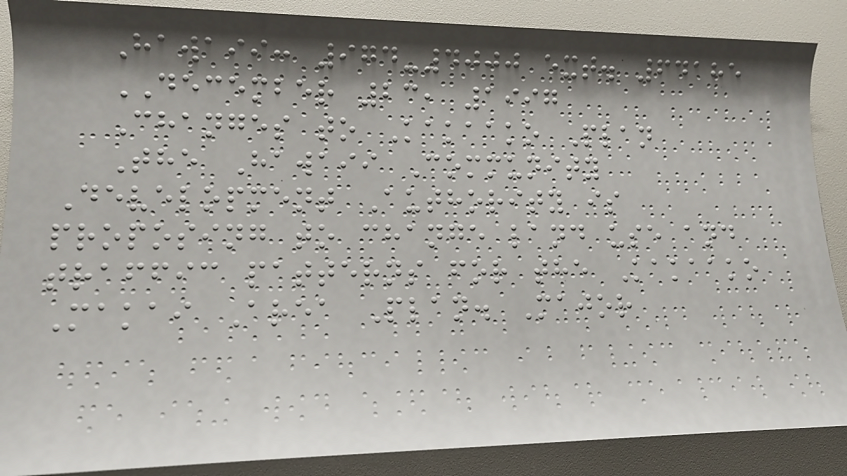Hawaii: 974-4000 ext. 64185
DECEMBER 23, 1997
Changes to Kakaako Plan
The Hawaii Community
Development Authority is
proposing to change land use and
traffic patterns for the Kakaako
Makai Area Plan. Major
